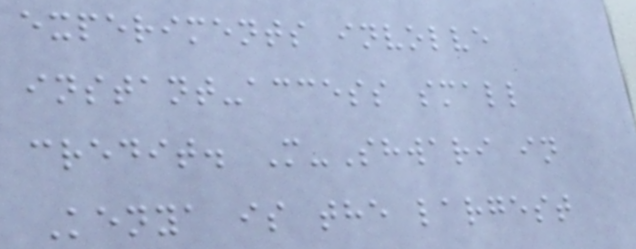experiments involve
instant-access small
credit. M-Shwari in
Kenya is the largest
